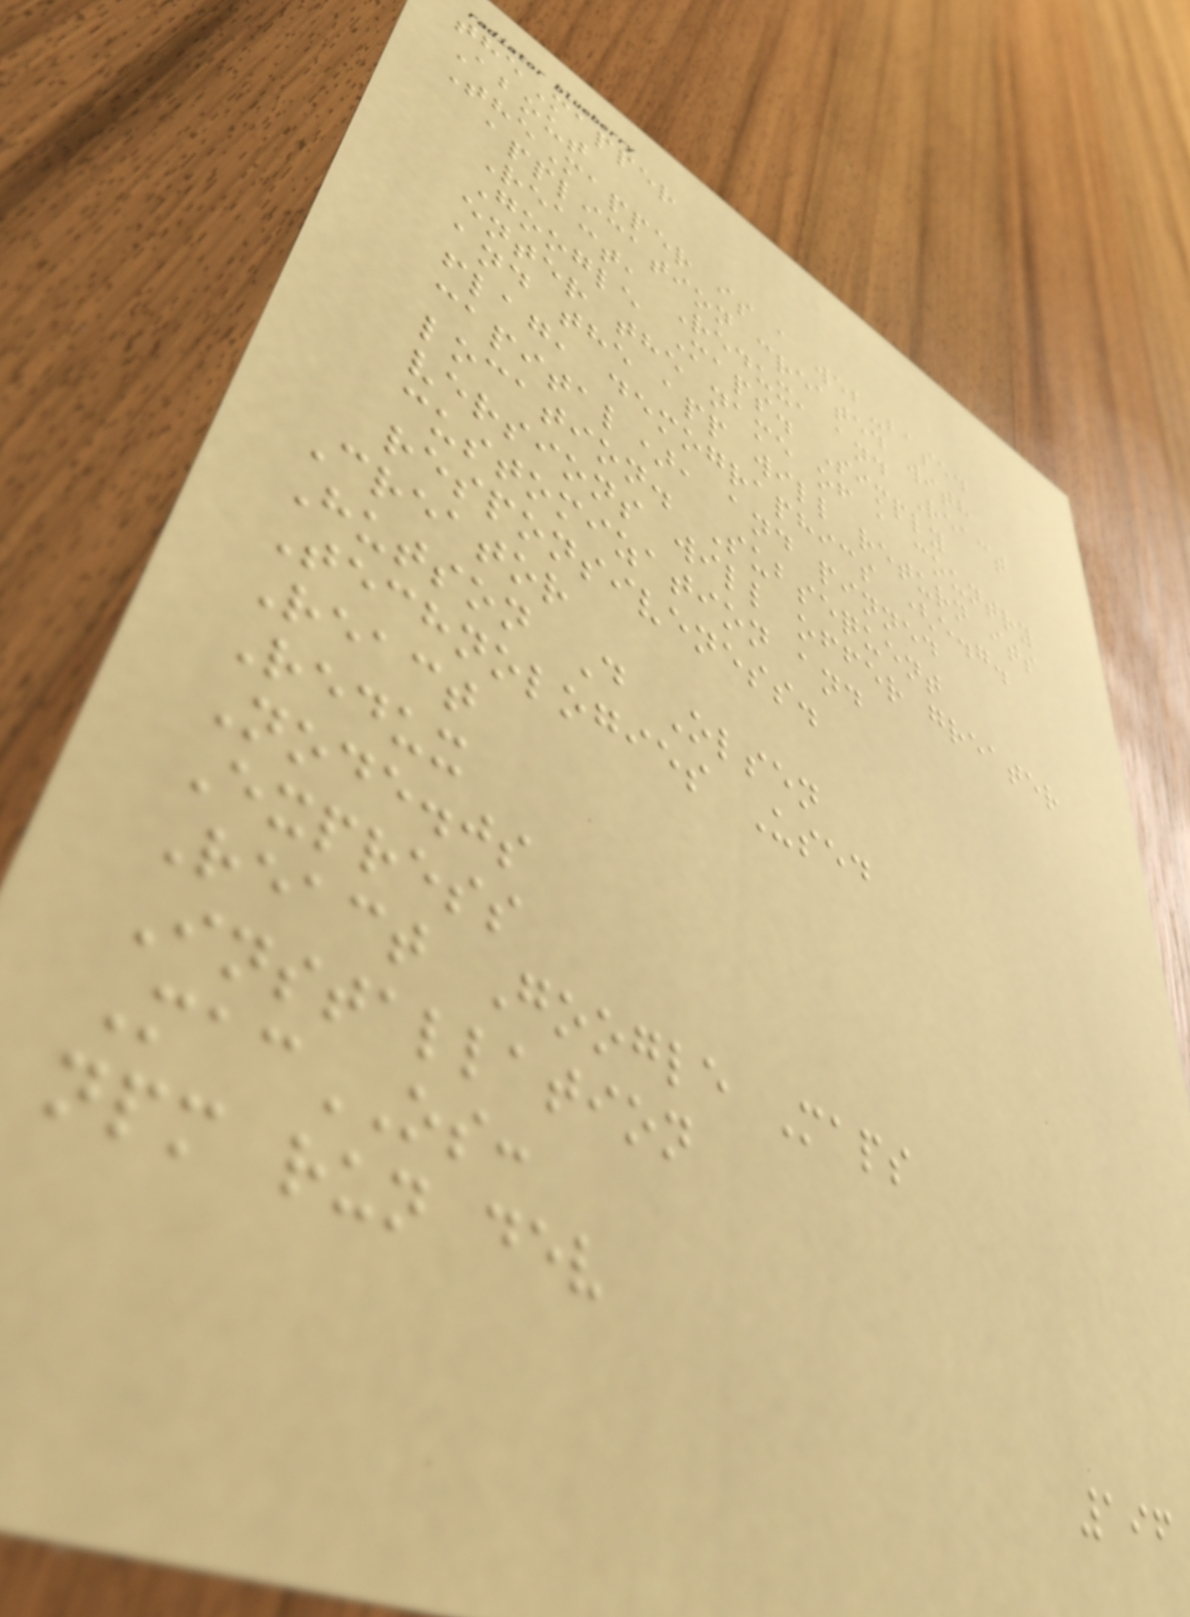theMapper
About
TheMapper is a web-based
application created with
React, Redux, and React
Google Maps. Simply
enter the name of a country
and the app will return its
flag, demographics (e.g.
capital), and pinned
location. Subsequent
versions will offer greater
customization and
responsiveness.
Creator
Hutson D Olsen
Technologies Used
React
Redux
Node.js
Express
React Google Maps
Installation
MacOS:
npm run dev
196
